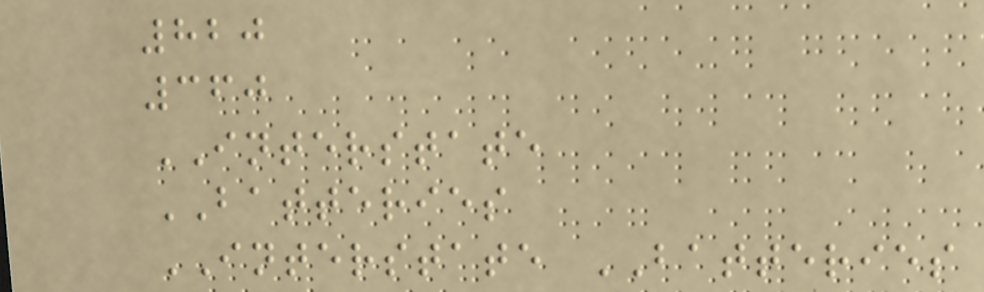820
360
INTERSTATE
BATTERIES
INTERSTATE BATTERIES
